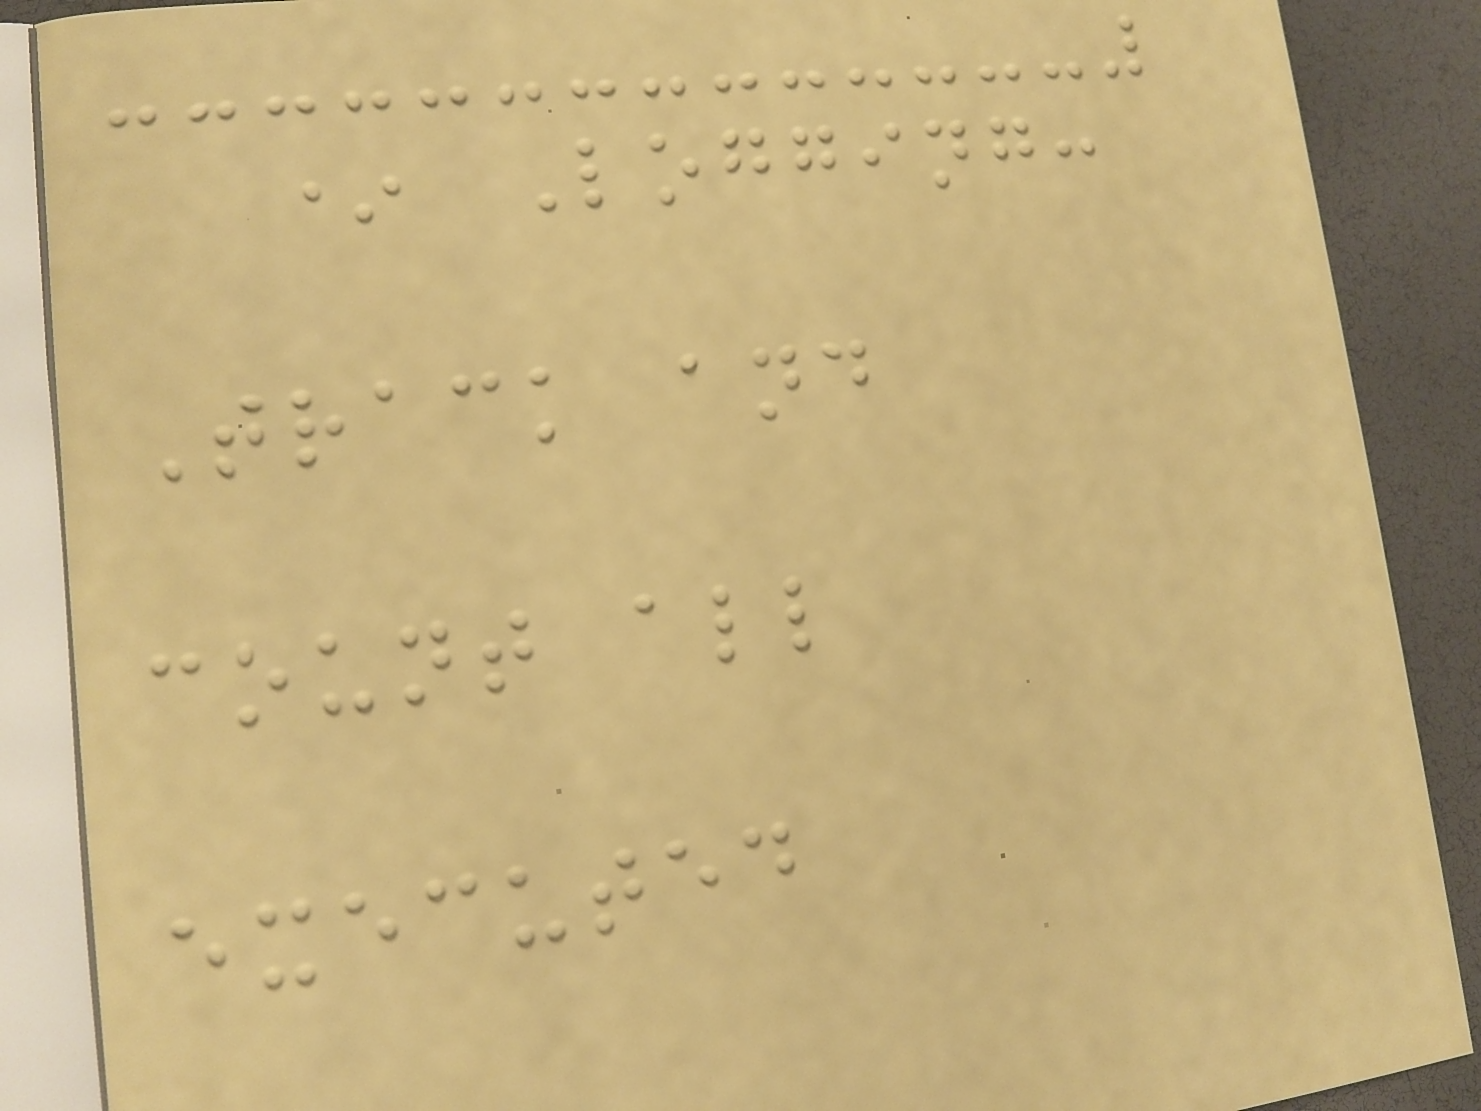* Logging:
Track and
count all
executed
